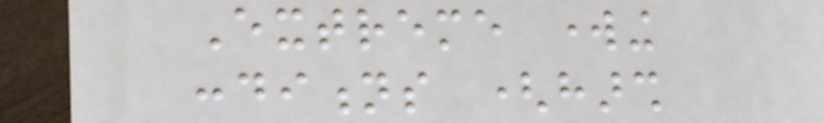Extreme working
conditions (harsh
